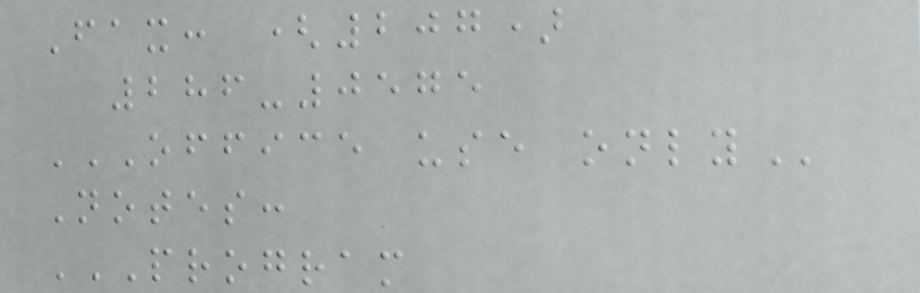Fax: (207)
286-0575
OFFICE USE ONLY
Notes:
PROGRAM
